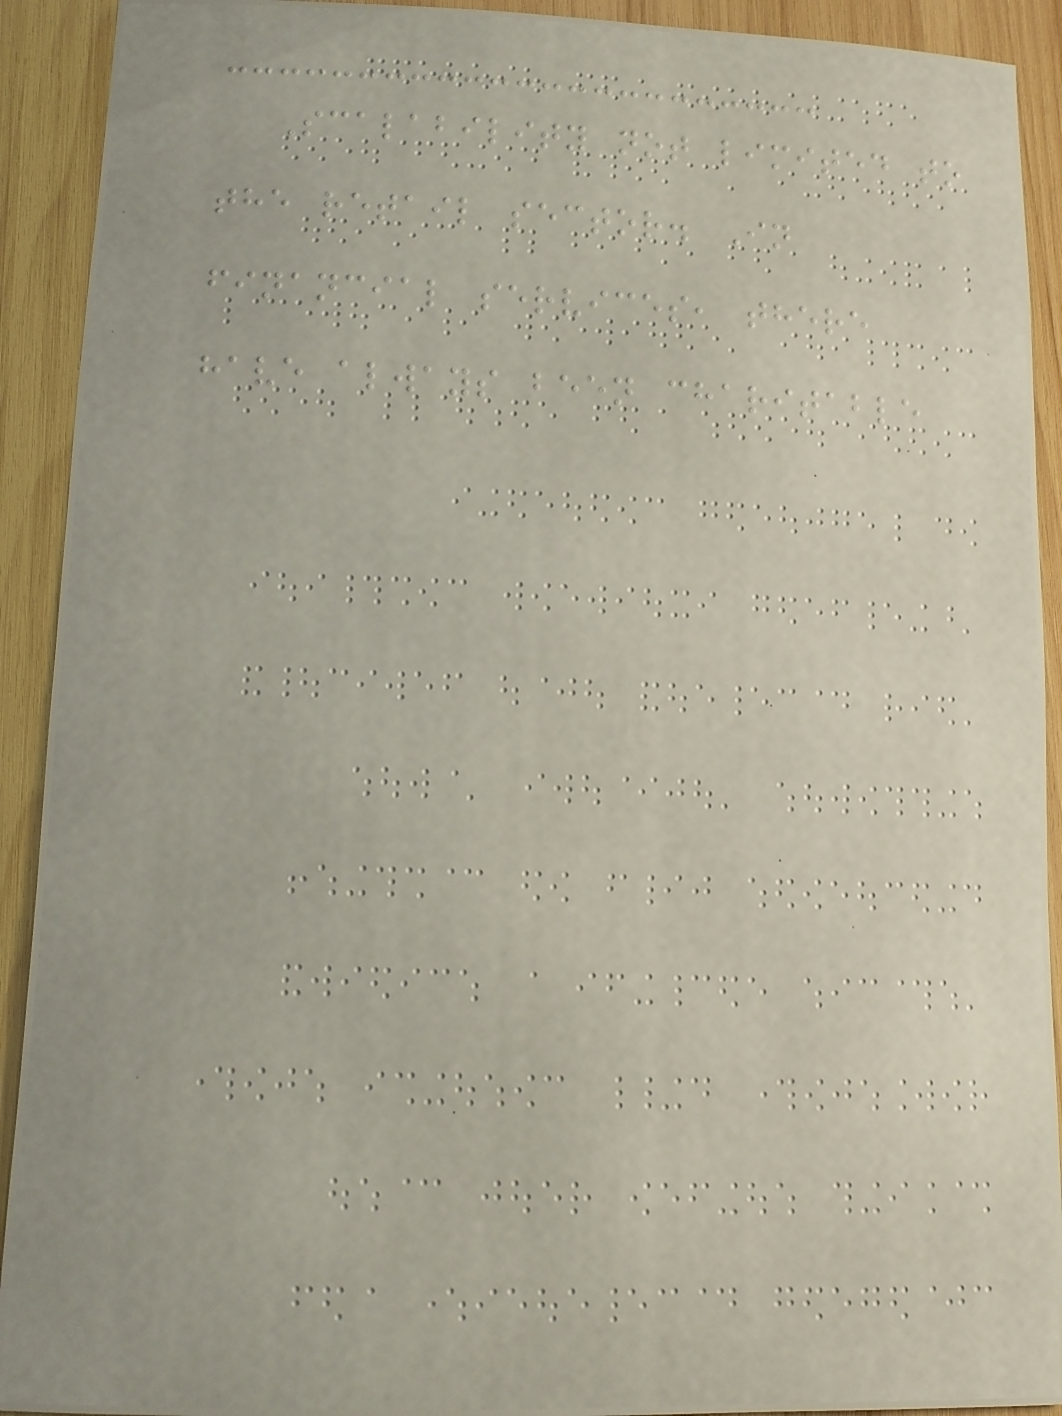Scalability not limited to
the retail sector. In
financial services, there
have always been charitable
